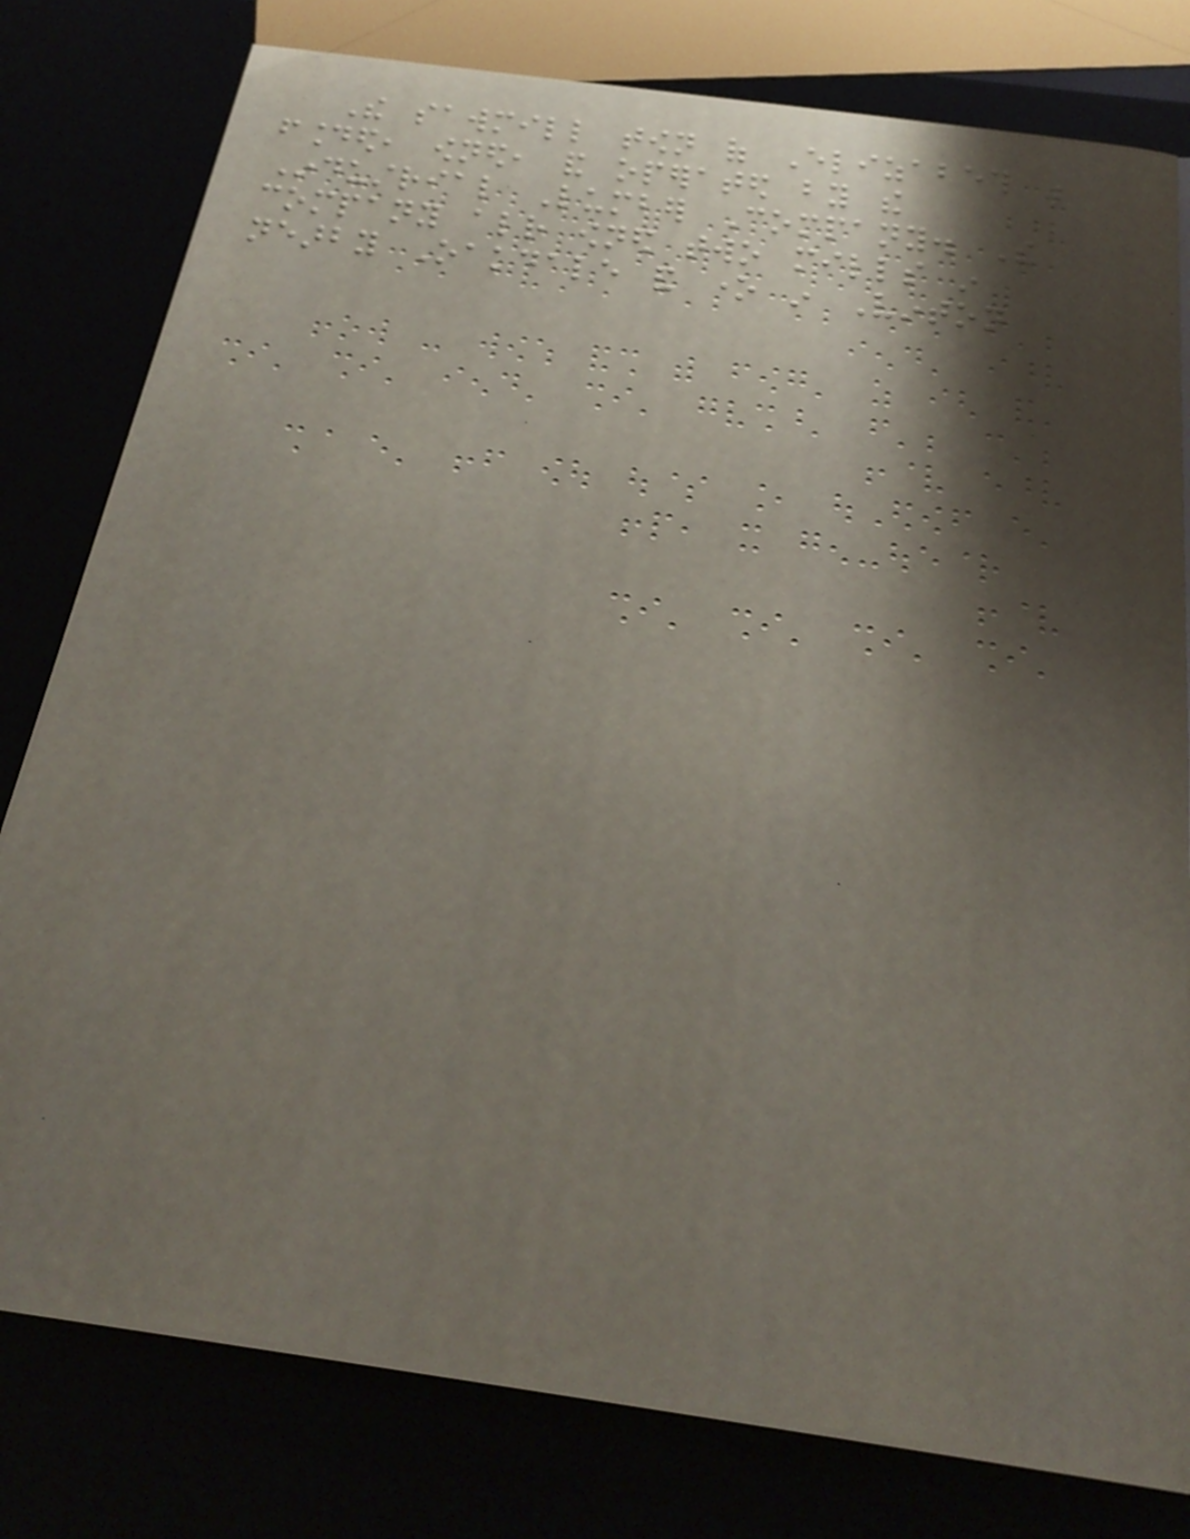The sawmill town of Elizabeth was
founded, owned, and operated by the
Industrial Lumber Company. The
company already owned two mills in
nearby Oakdale and one in Vinton
